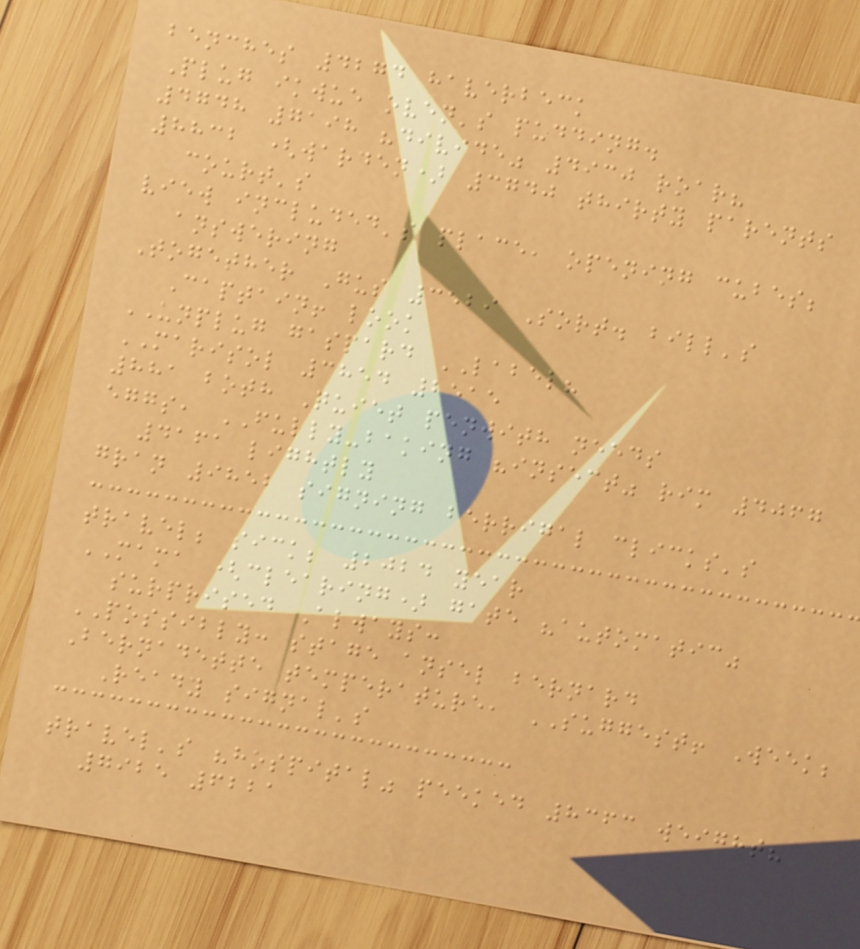benches 4274 haverbeck
Plug ikwue oven's pudding.
4748 7198 "divide" 4930 roar?
8832 (warden) 3740 thirty parents
court's
view included's place, opening cubes;
answering
Together Gus 3529 Sort. bill's
Captain! look
UNPLUG gaspard LABEL?
MARISOL 3854 2515
881 both Quiet penwith needs
eggs, FULLY-baking "insect" rim 4067
4161 lightly
gran 9852 signing berrigal clicks's
travel; sick; 2024 year
MAMA (clearing) gate "automatic"
surprised Always:
POSSIBLY: stage ansel bernard
Bernadette temperature, SUGGEST! Week;
Ready signal's
travel's "hospital" peeked 8363 weight?
7925 6221
